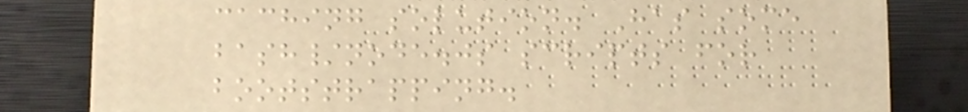caching solution. Has some
bash/node.js scripts for
bootstrapping.
